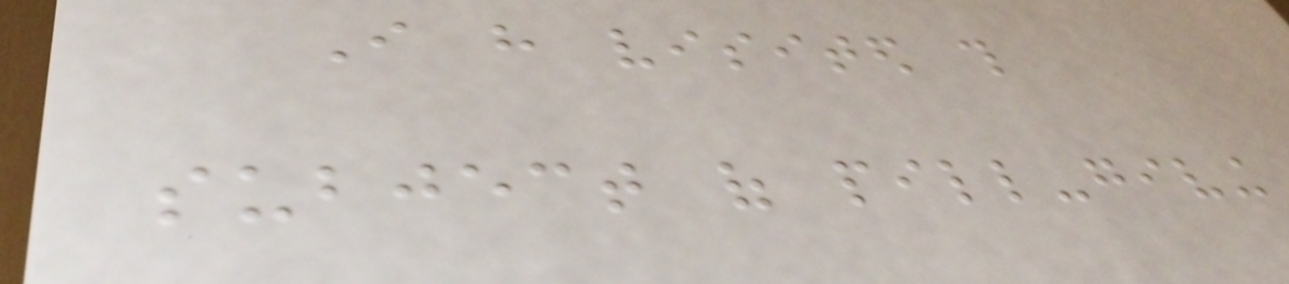I have visited this
subject of pill-giving
